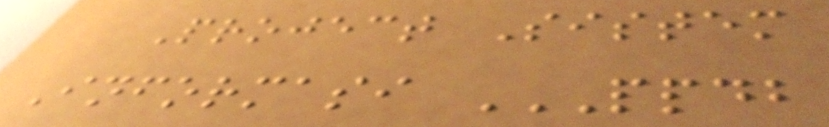Project Sistem
Informasi PPDB
